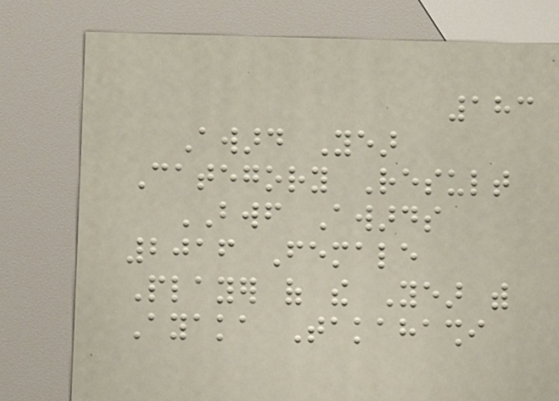183
Award Year
Category Result
BWF Awards
2016 Female
Player of the Year with
Ayaka Takahashi
